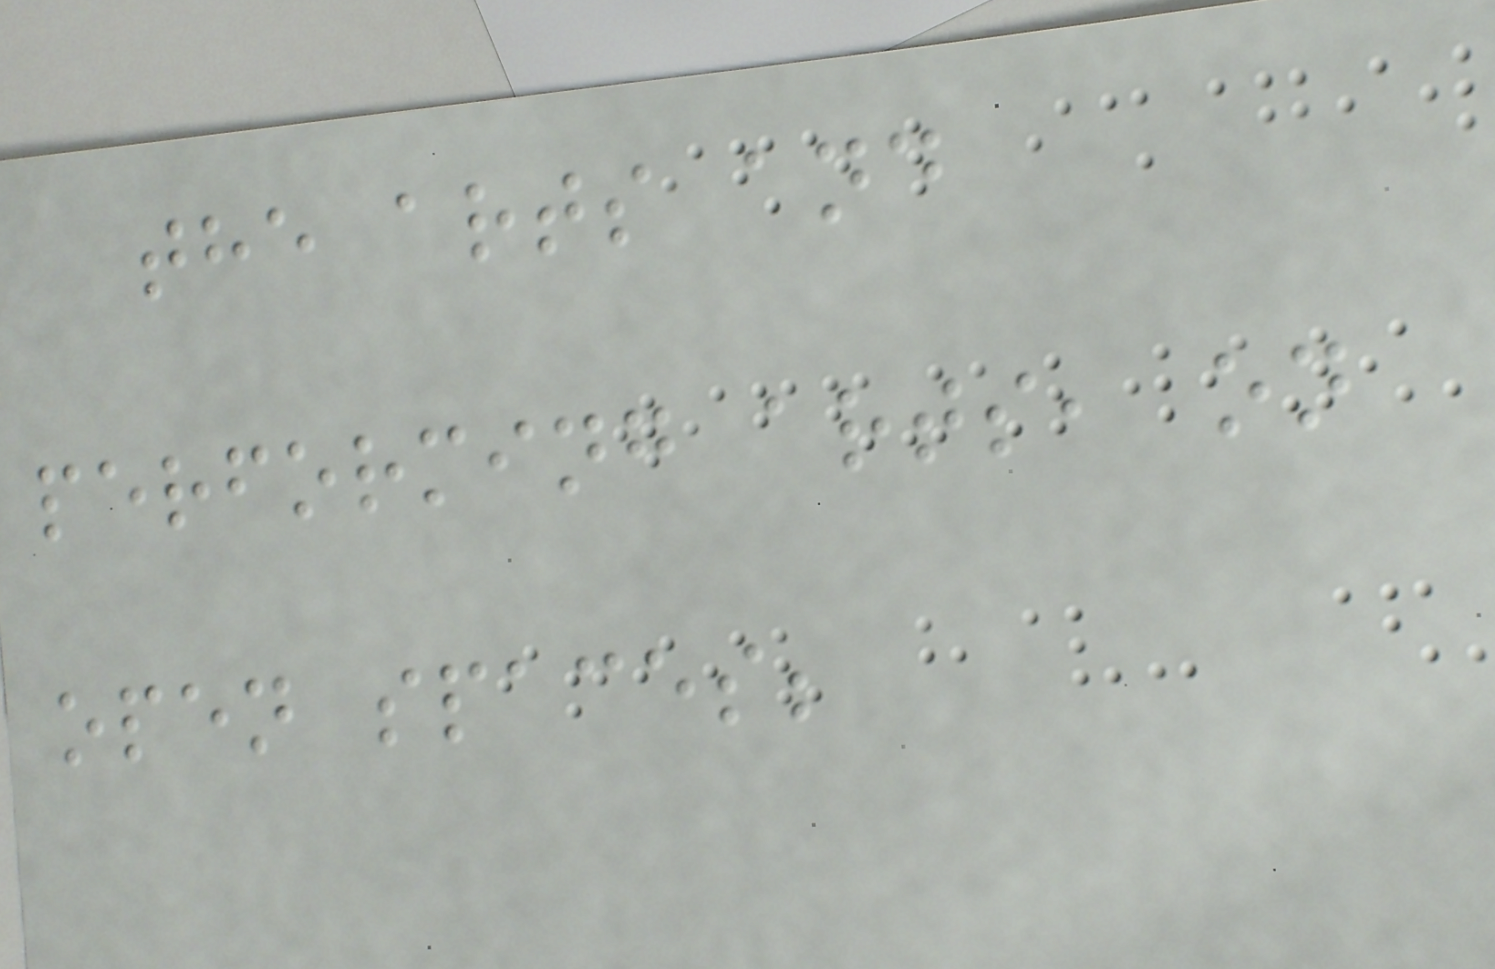the arts and
performing arts, on
open spaces;
